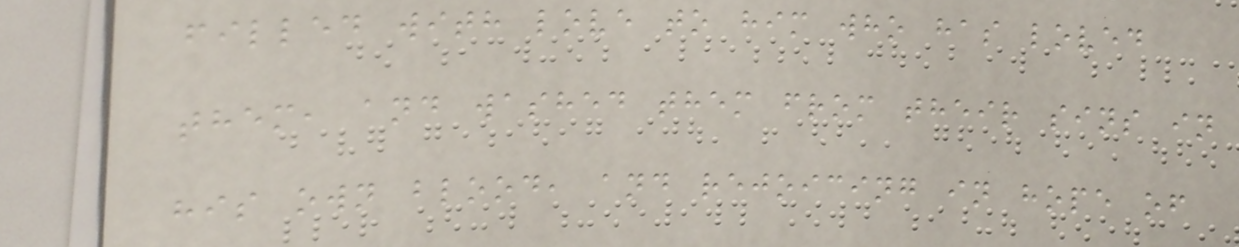filled with love to him who has loved
them, and washed them from their sins in
his own blood, and rejoicing in hope of
